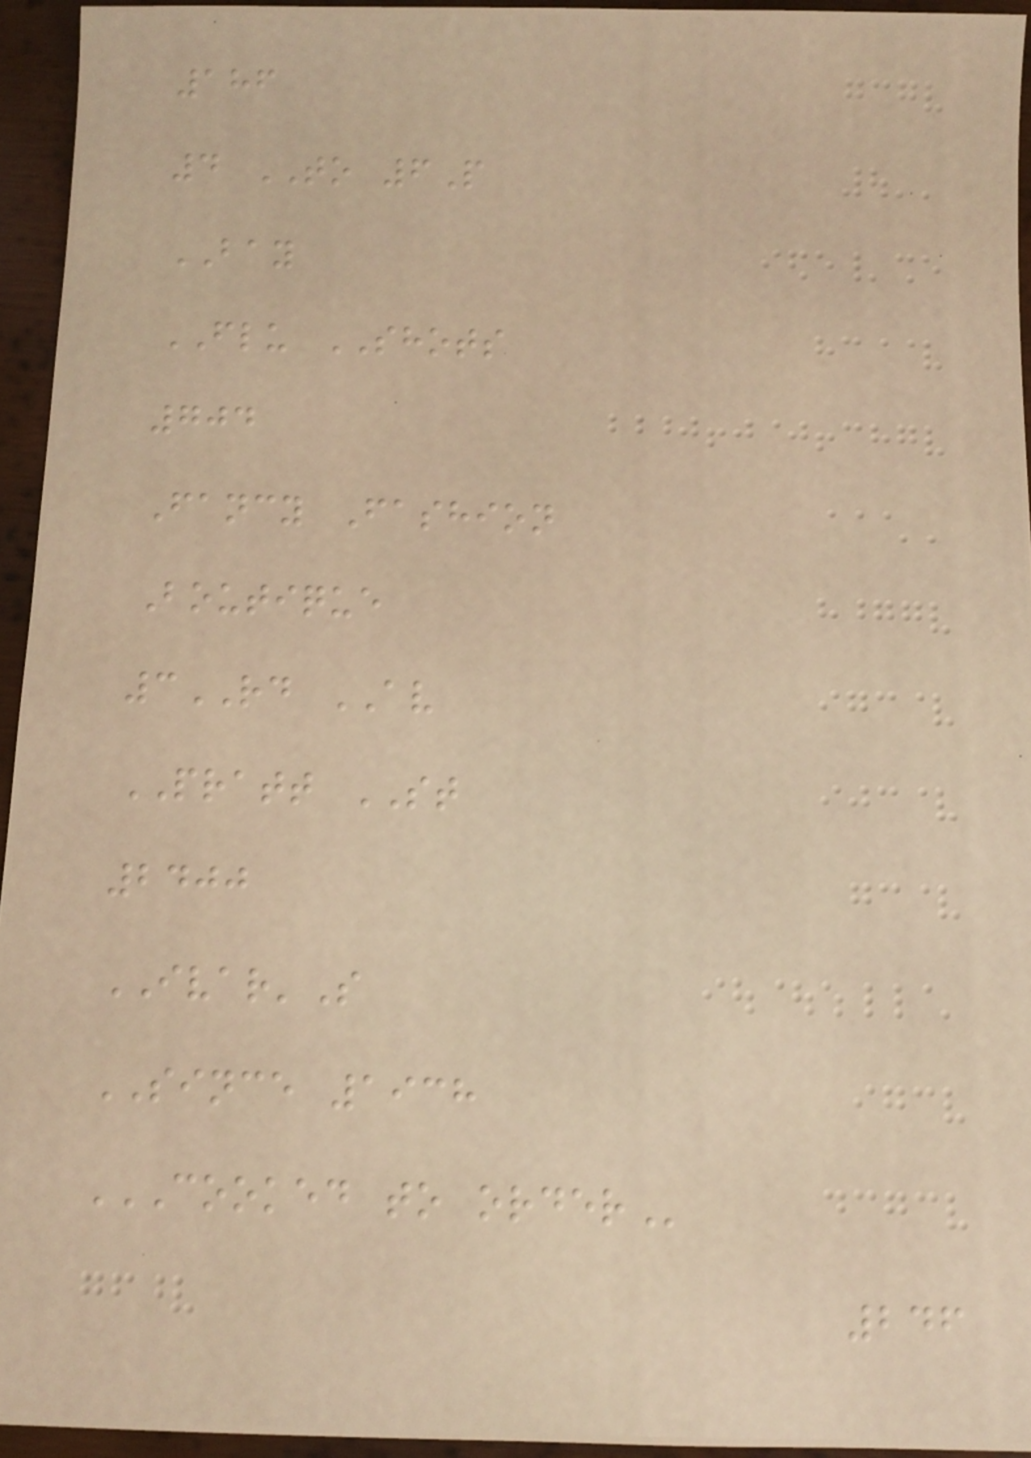186
4 TO 6P
BAY
FLU SHOTS
704
Fancy Fashion
Boutique
3RD AV
PRATT ST
2400
IVAR'S
SINCE 1938
COOKED TO ORDER
246
